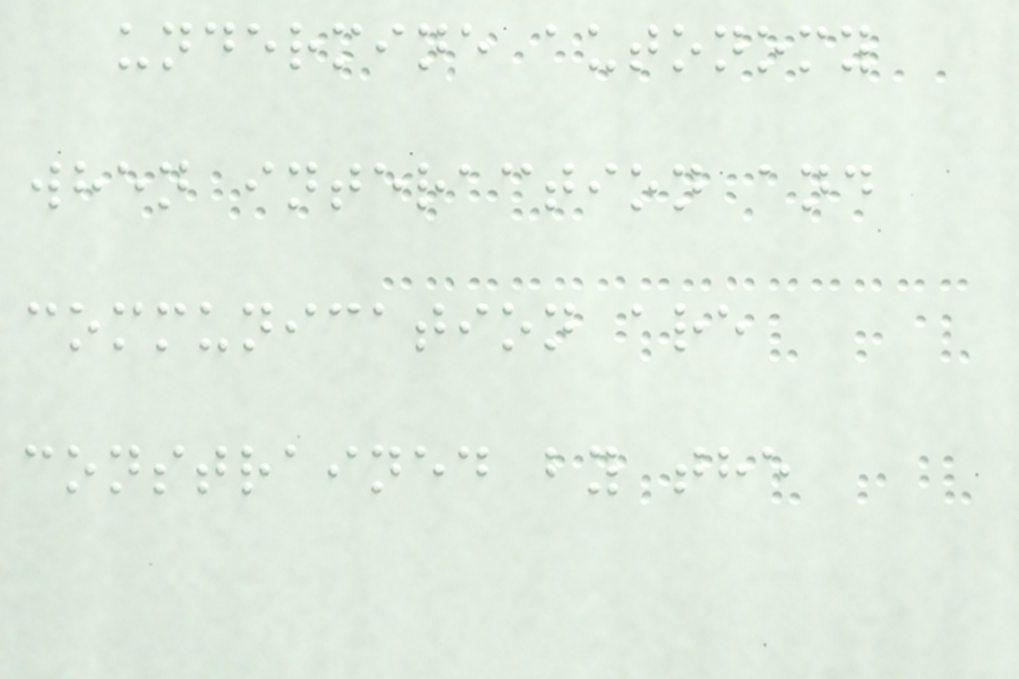undermine autonomy
when interaction and
communication are
constrained by the
